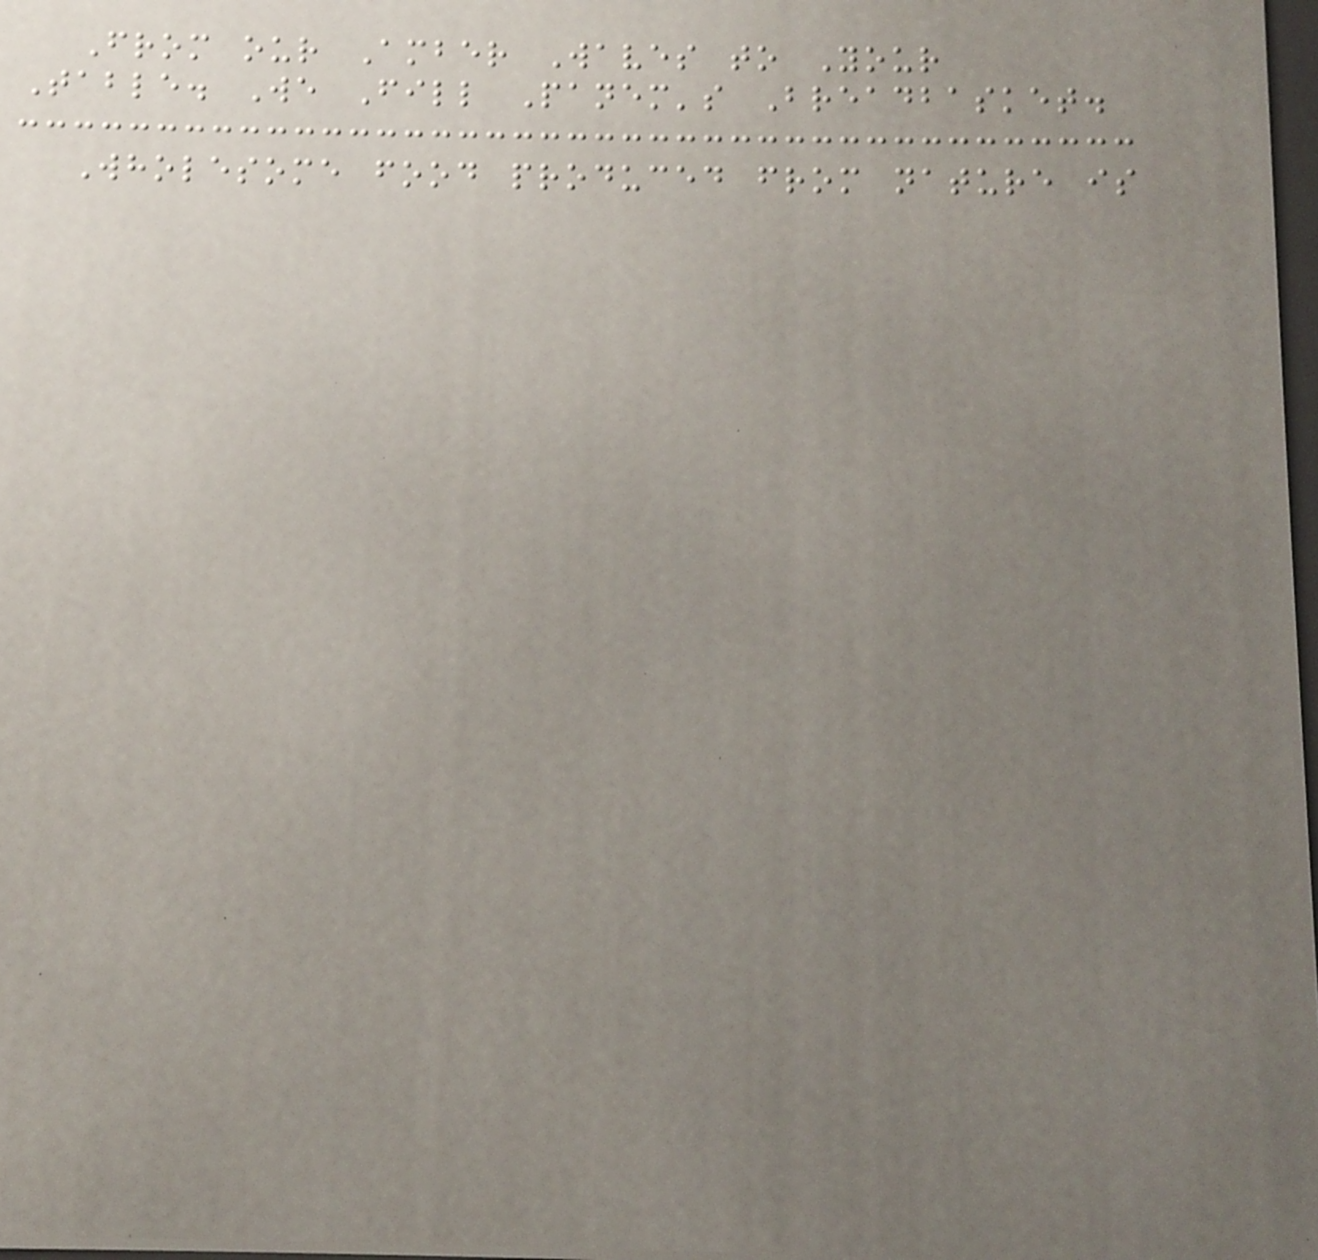From our Amber Waves to Your
Table. We Fill Panem's Breadbasket.
Wholesome food produced from nature is
